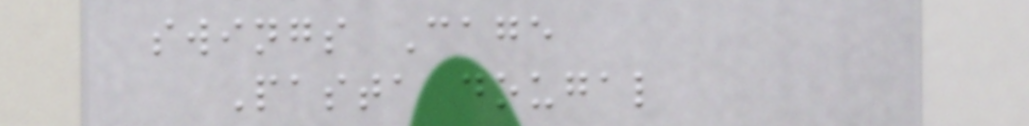swings Cage
Pasta dougal
